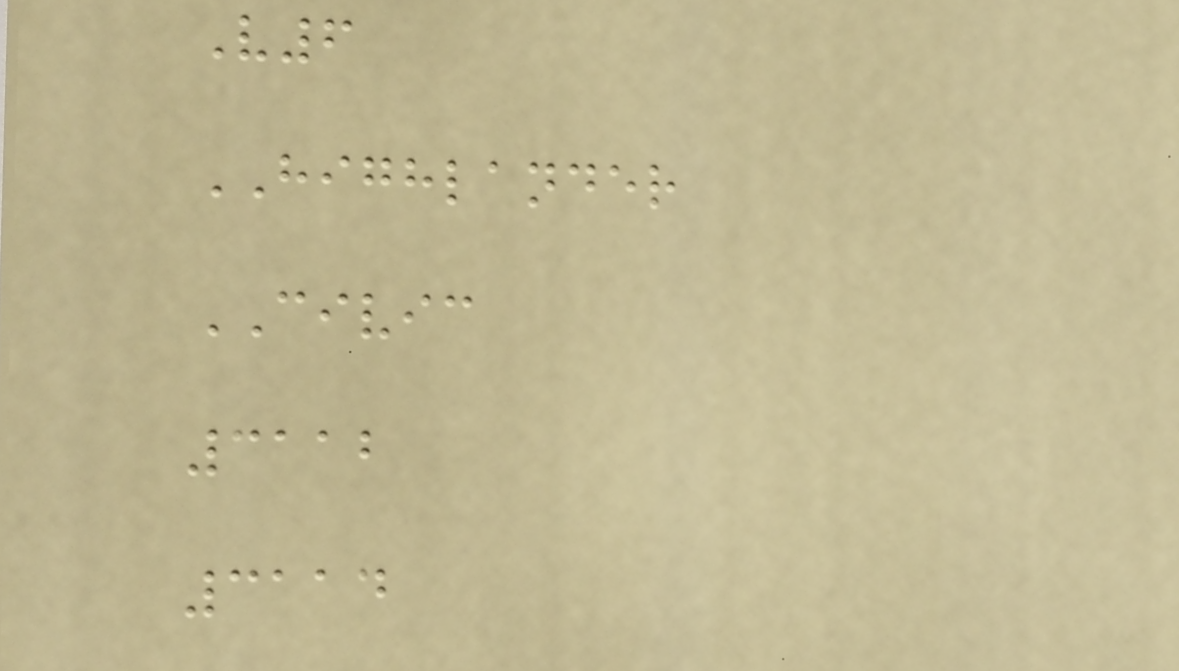V6
HIGHLANDER
CIVIC
3112
3114
